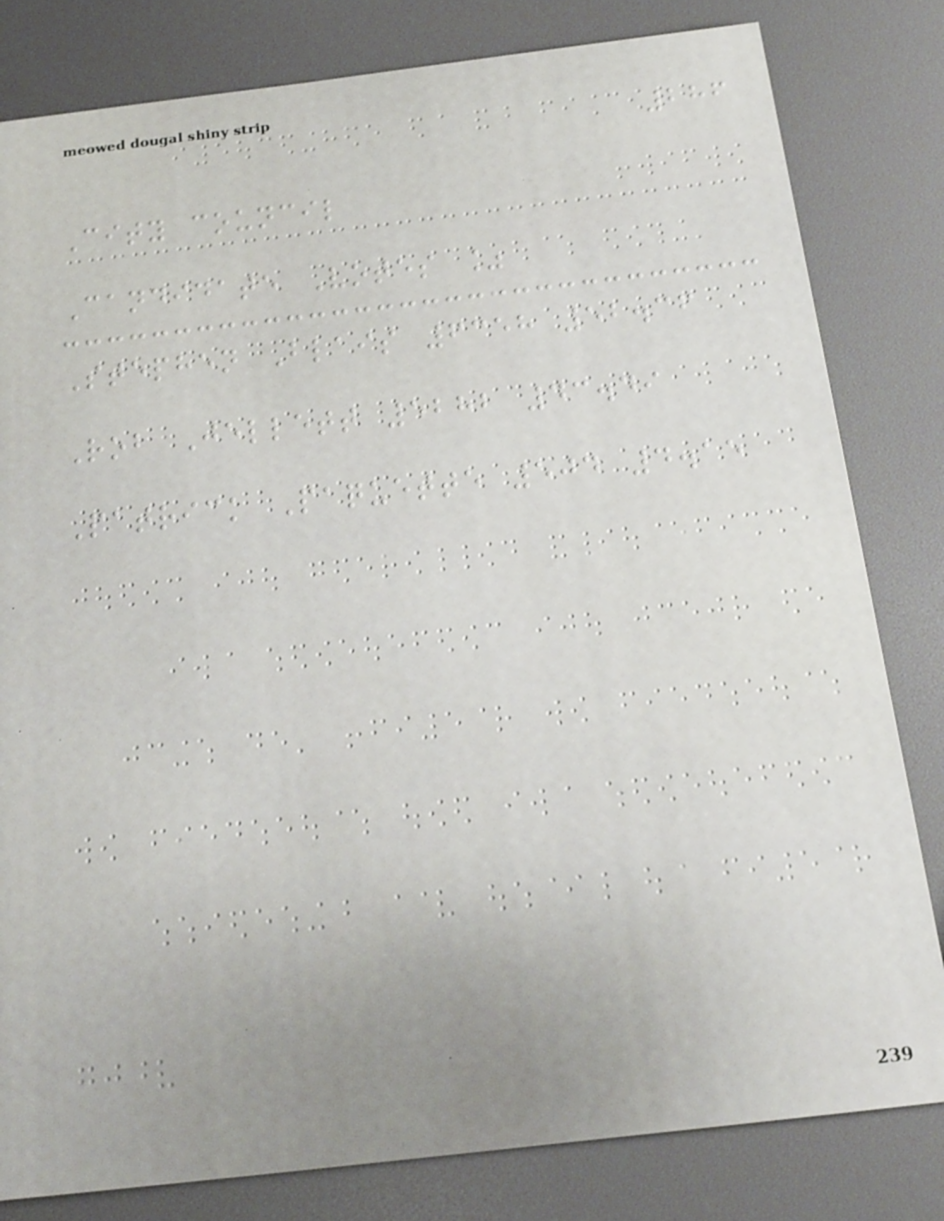286
City council
Candidate Votes %
Stephen Blais 6358 52.36
Rob Jellett 5282 43.49
Patrick Paquette 504 4.15
